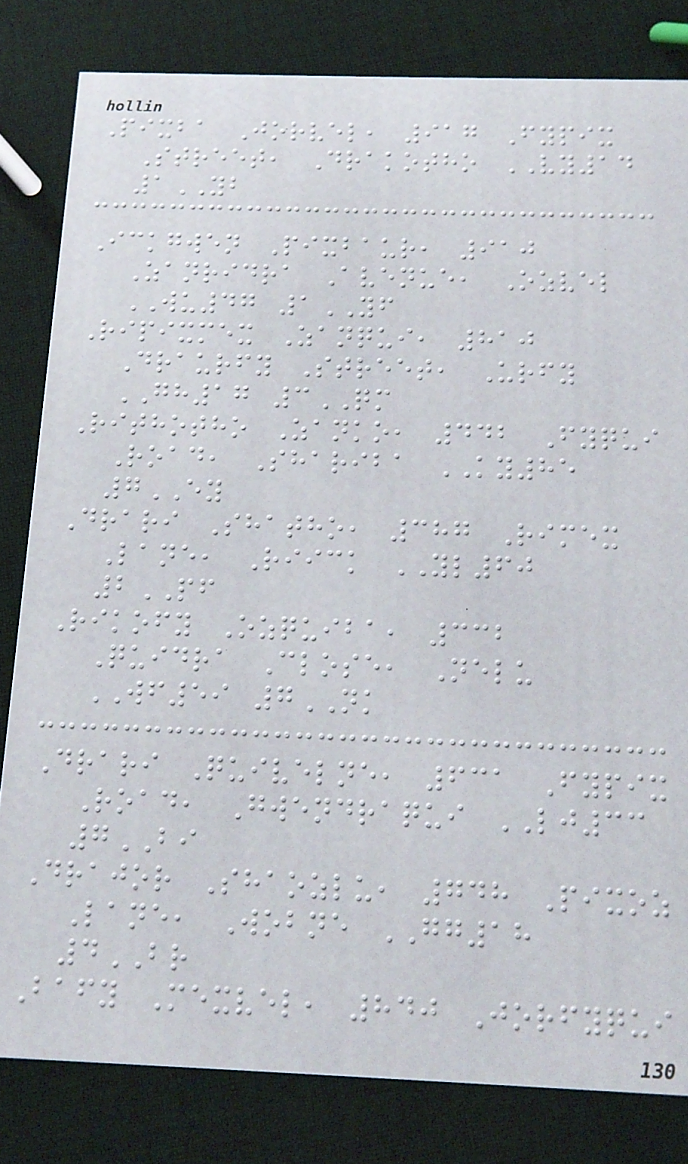Pixba Jorvel, 917 Fypix
Street, Drakotho VY14
1YB
Ickgwen Pixbaur, 910
Zanridra Avenue, Ozvel
WU47 1YF
Ripixmex Zanqui, 810
Draurfy Street, Urfy
GH17 3QM
Rithotho Zanko, 442 Fyqui
Road, Shariba KY85
7EY
Drari Shatho, 387 Rimex
Lane, Riick YL60
2PF
Rikofy Ozquiba, 332
Quidra Close, Nelu
WF59 7NK
Drari Quivelne, 631 Fypix
Road, Gwendraqui LJ33
7BI
Drajor Shaozlu, 748 Pixoz
Lane, Wobne GG18
4BR
Bafy Mexvel, 840 Jorfyqui
